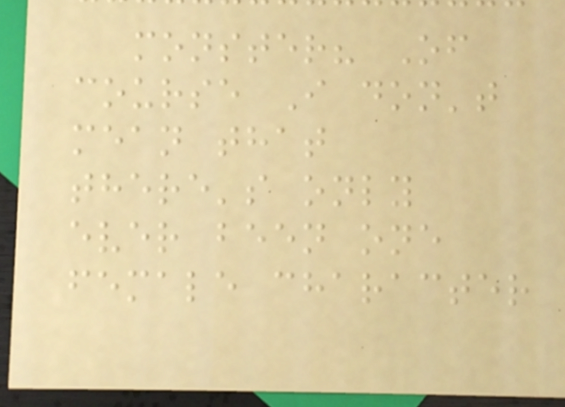monster? Of
course I don't
mean that
there's only
ever been one
female character
